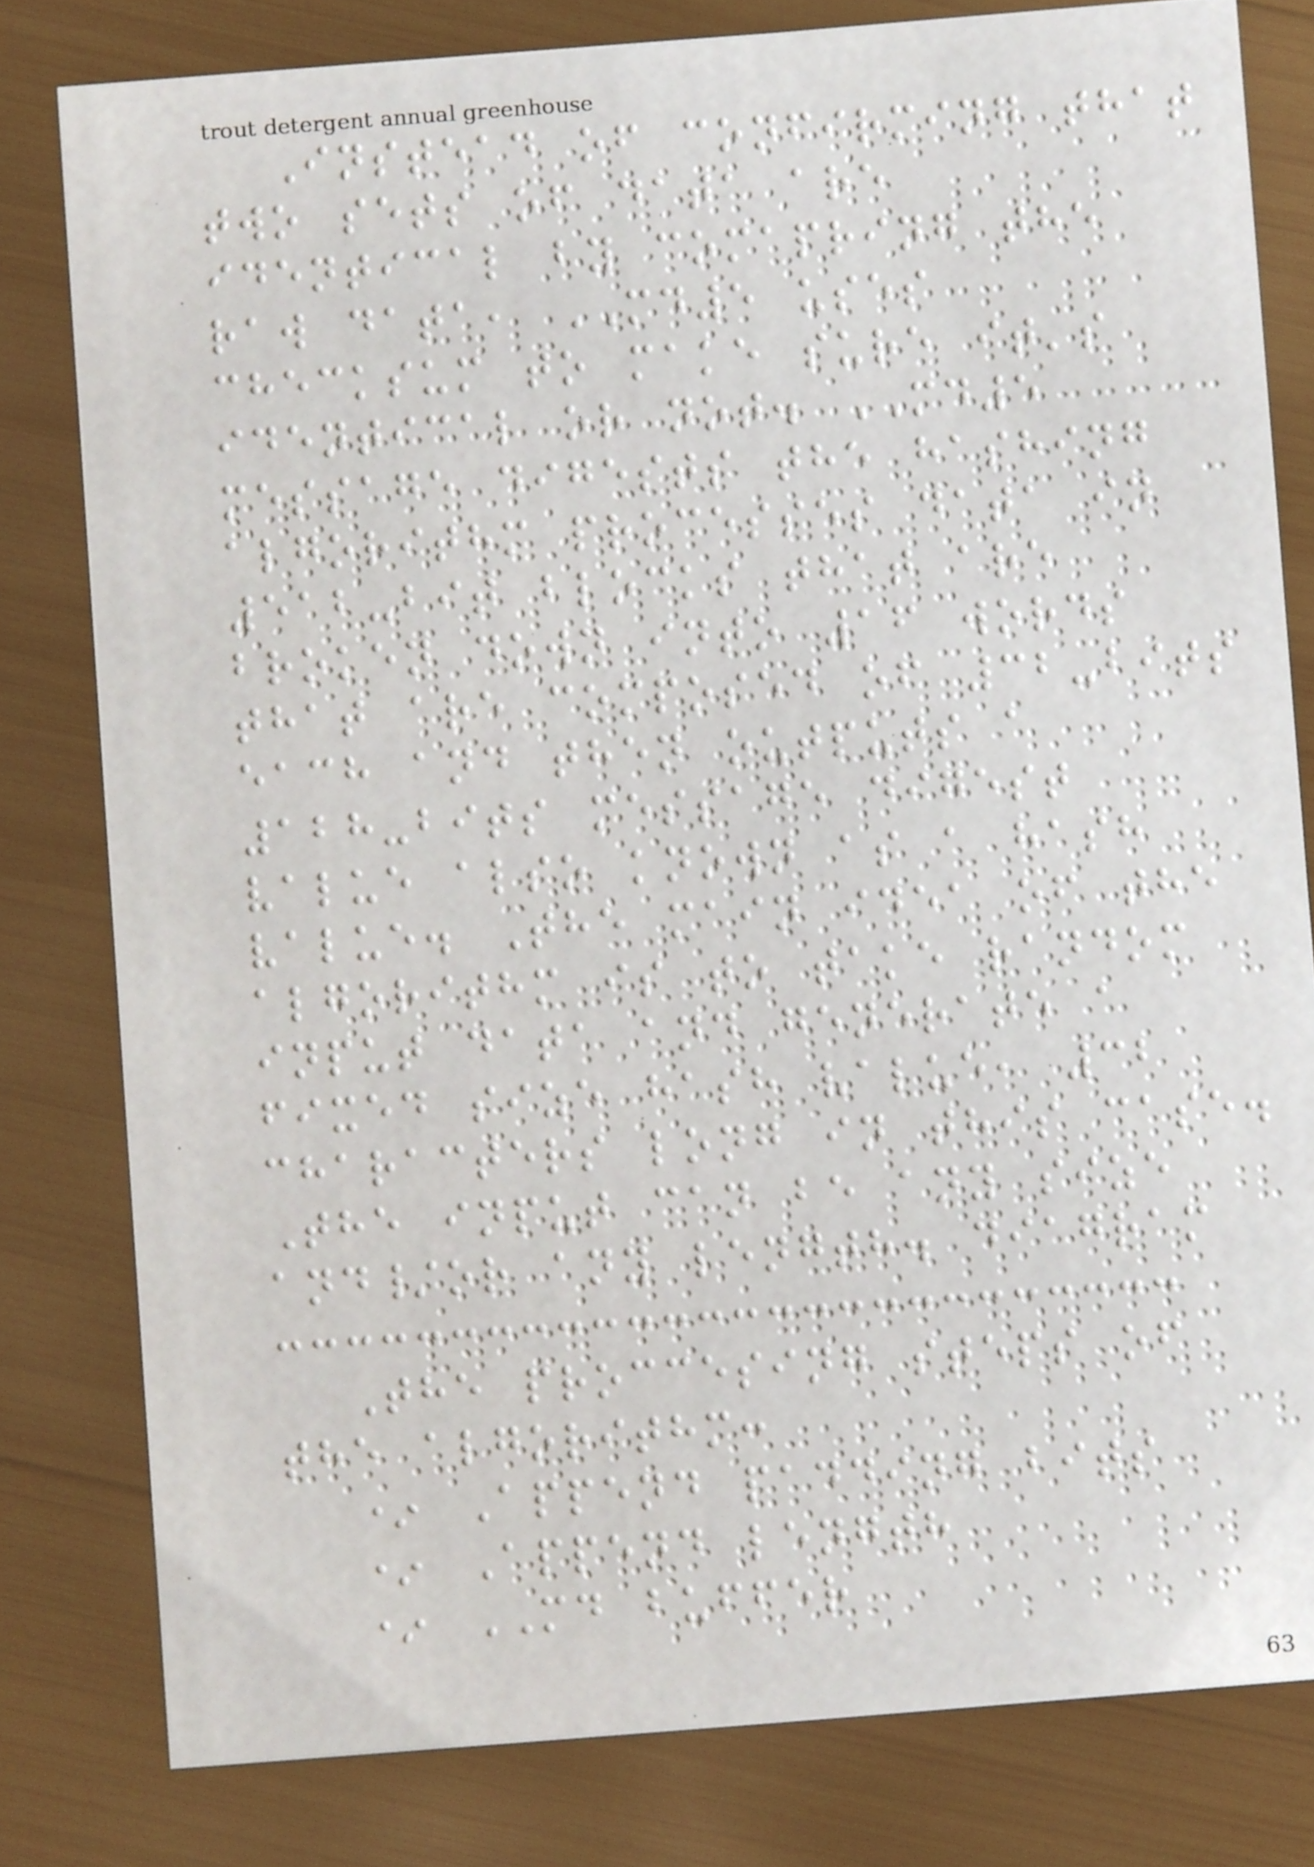Instead of confirming that
two sets of data are
identical by comapring the
raw data, MD5 uses
checksum to make sure it's
identical or not. MD5
message digests the hashing
algorithm processes data in
512-bit blocks that are
broken down into 16 words
that are composed of 32-bits
each and then outputs a
128-bits message digest
value also known as a hash
value. The main idea of the
algorithm is to take random
input data and generate a
fixed size hash value, 32
characters long in this case.
The input can be any size
and/or any length. diagram
The proccesing steps of
the algorithm:
* Append padding bits
* Append length
* MD buffer
